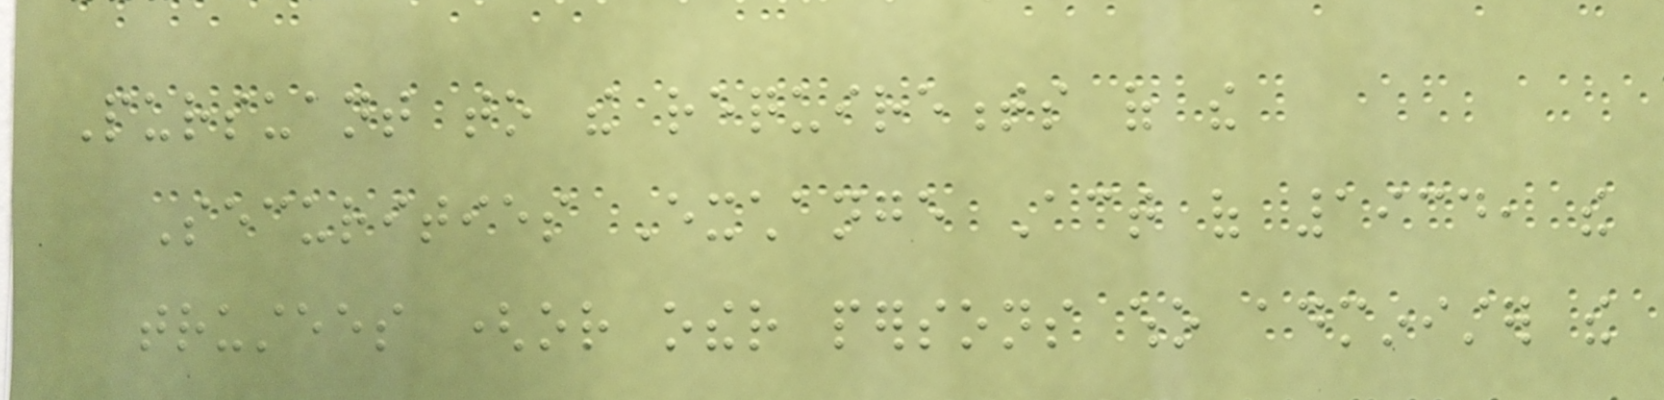Pursuant to the requirements of the
Securities Exchange Act of 1934, the
trustees (or other persons who administer the
